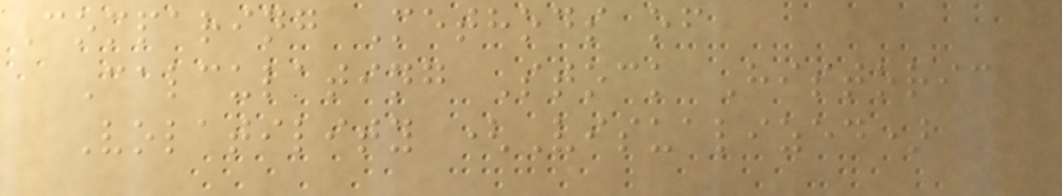Comparing Methods of
Calculating Stock Historic
Volatility (Visualized)
